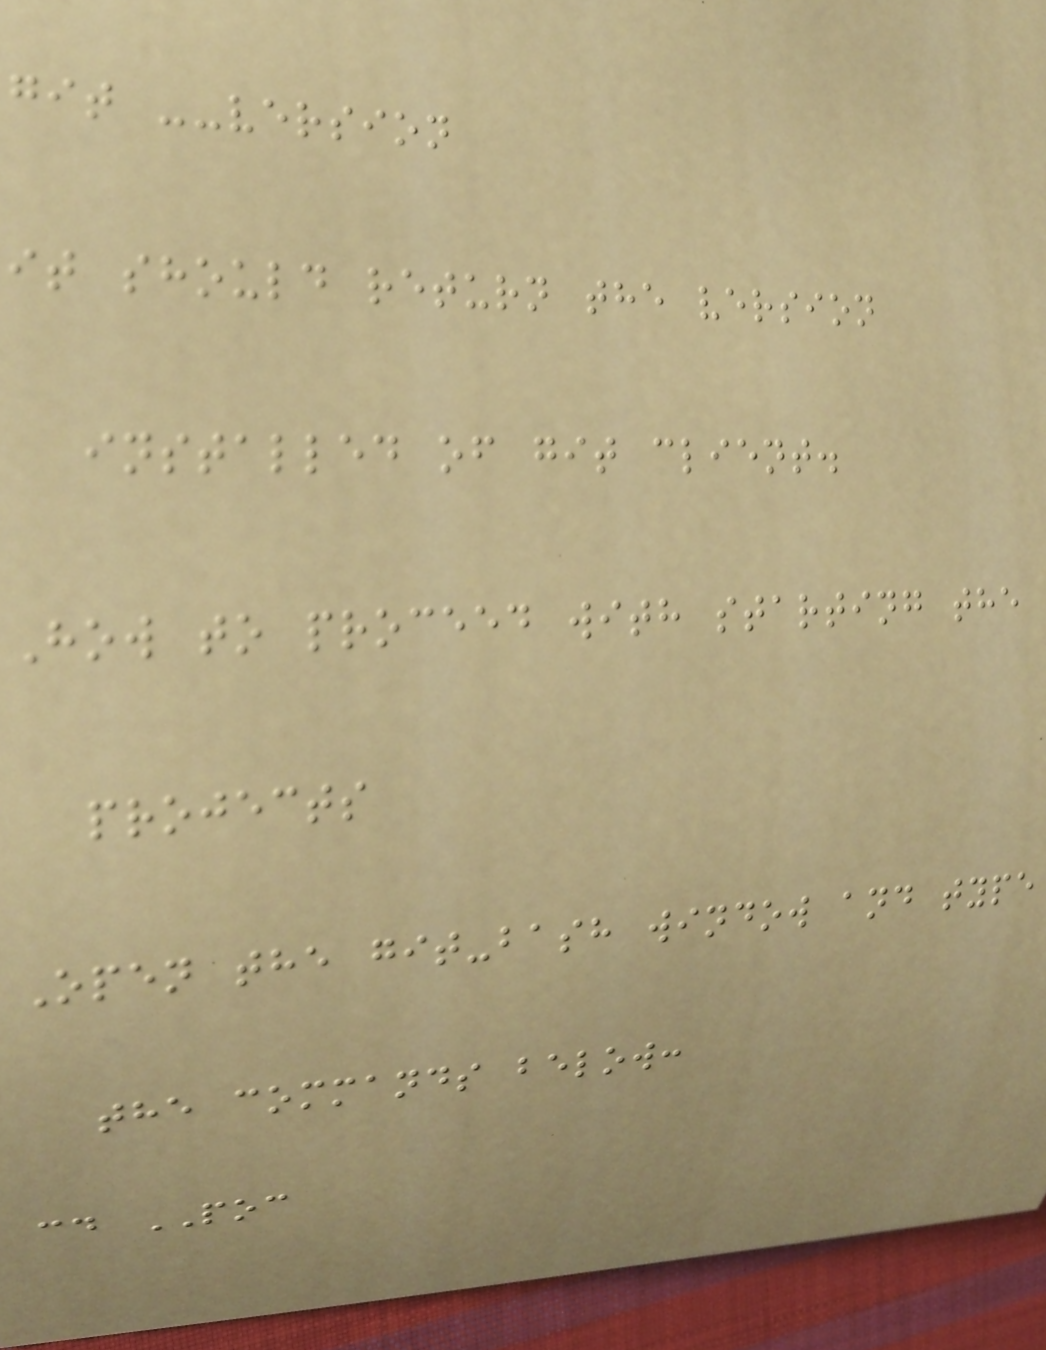git --version
it should return the version
installed of git client.
How to proceed with starting the
projects
Open the git-bash window and type
the commands below:
cd POC
